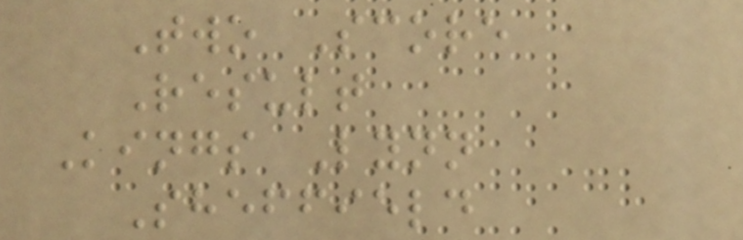Two Score
Result
Kings Lynn
Sheffield
